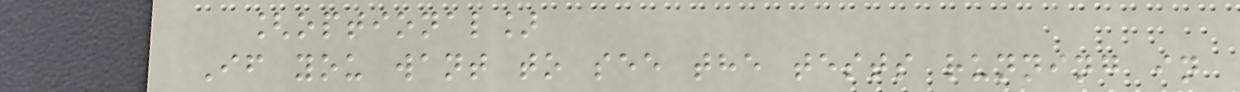[optional]
If you want to see the tests running in
